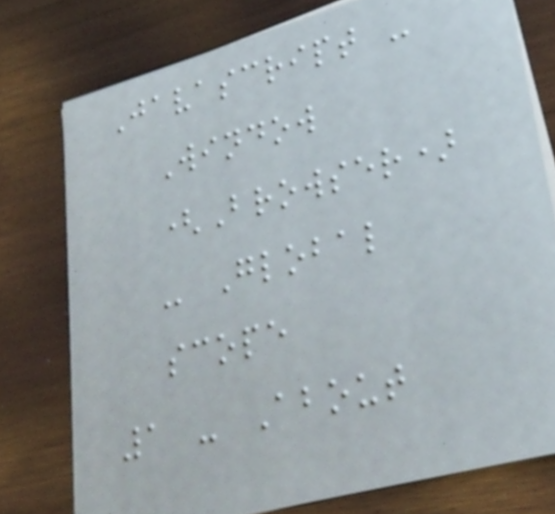Javascript -
Window
(Browser)
- Global
scope
1 - About
